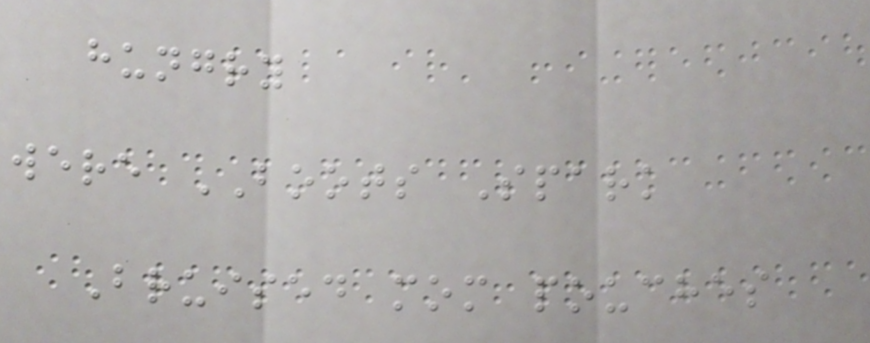hungry
were BOOTS Spark
Bruised mom pouches
